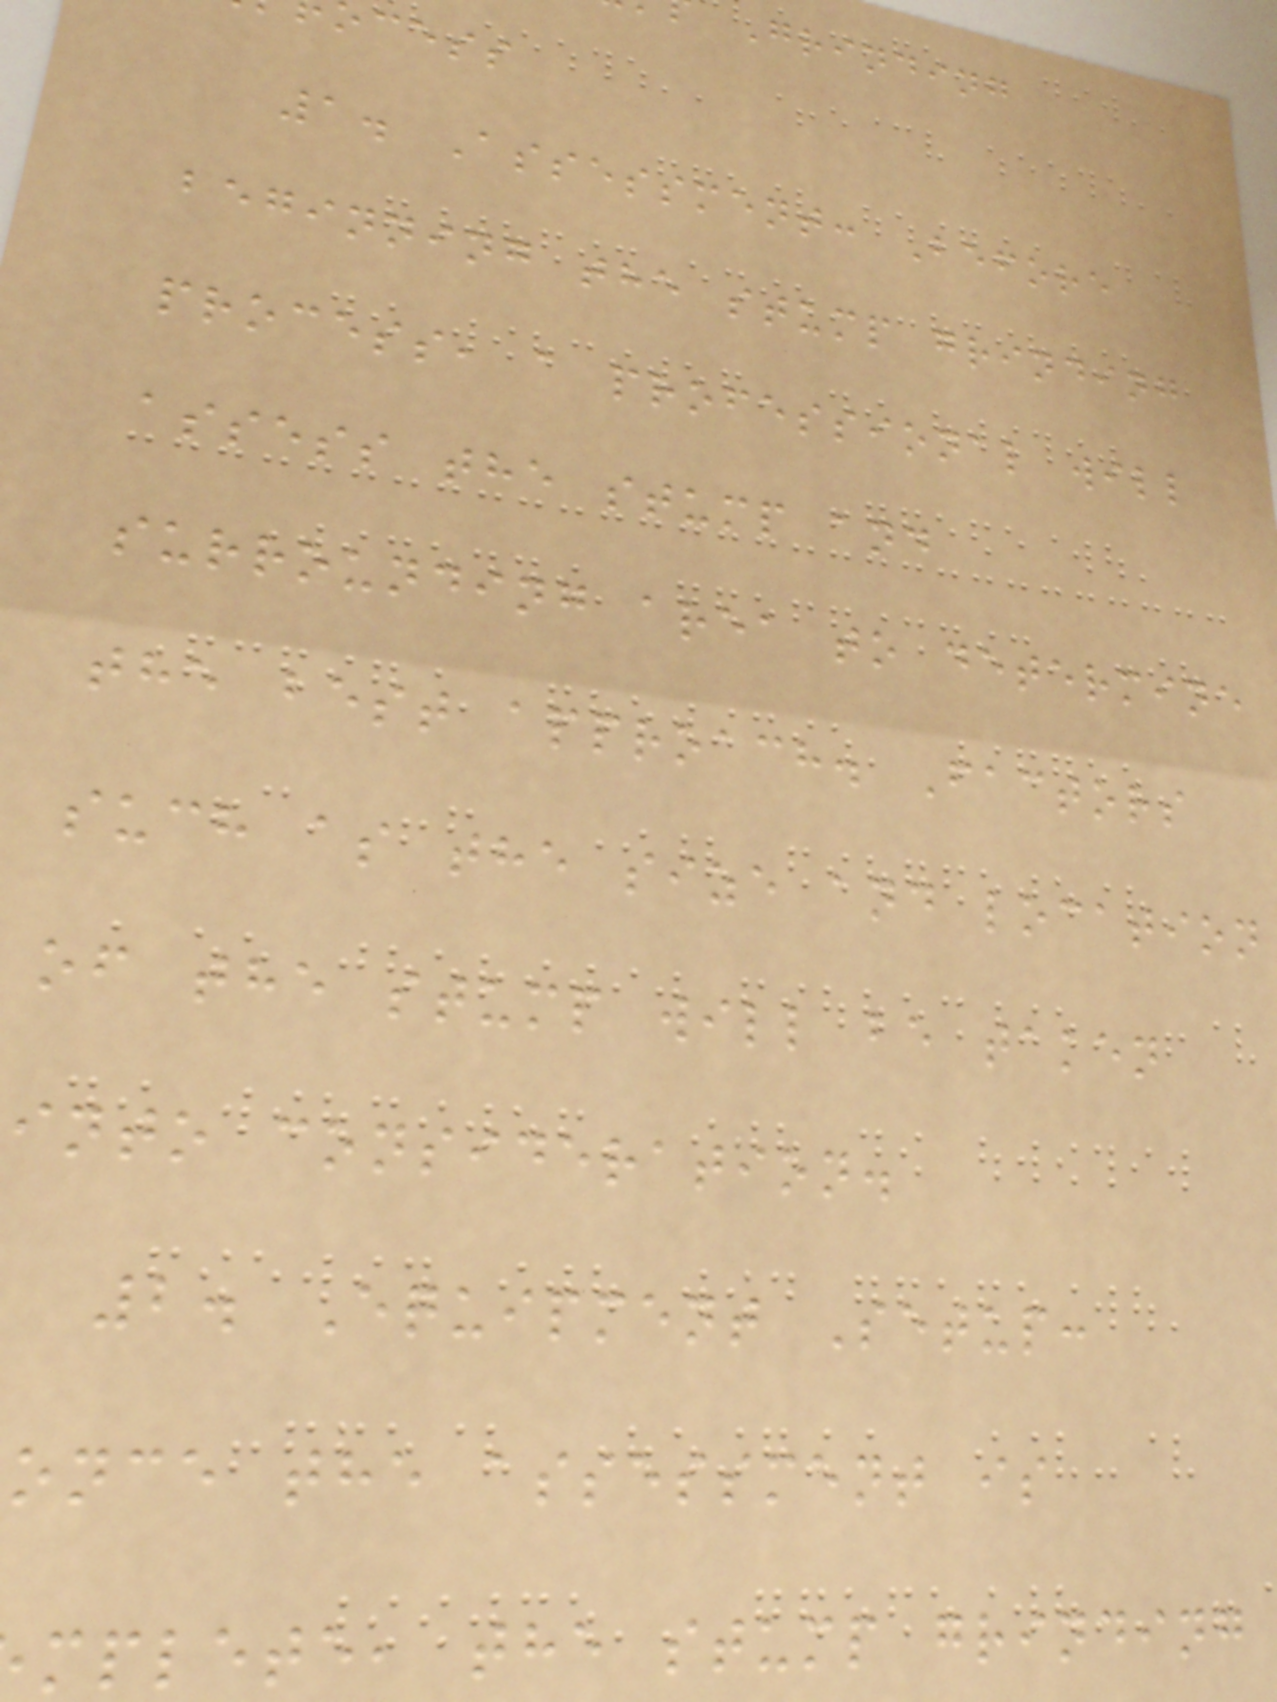Grinding
cess
1. Assessment: Before
beginning the stump grinding
process, a professional will
assess the stump and
surrounding area to determine
the best approach. Factors
such as the size and location
of the stump will be taken
into consideration.
2. Equipment Setup:
once the assessment is
mplete, the stump grinding
